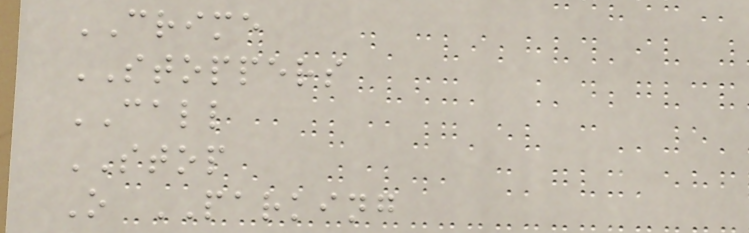CRIME
STOPPERS
CALL
STOP
O PARKING
